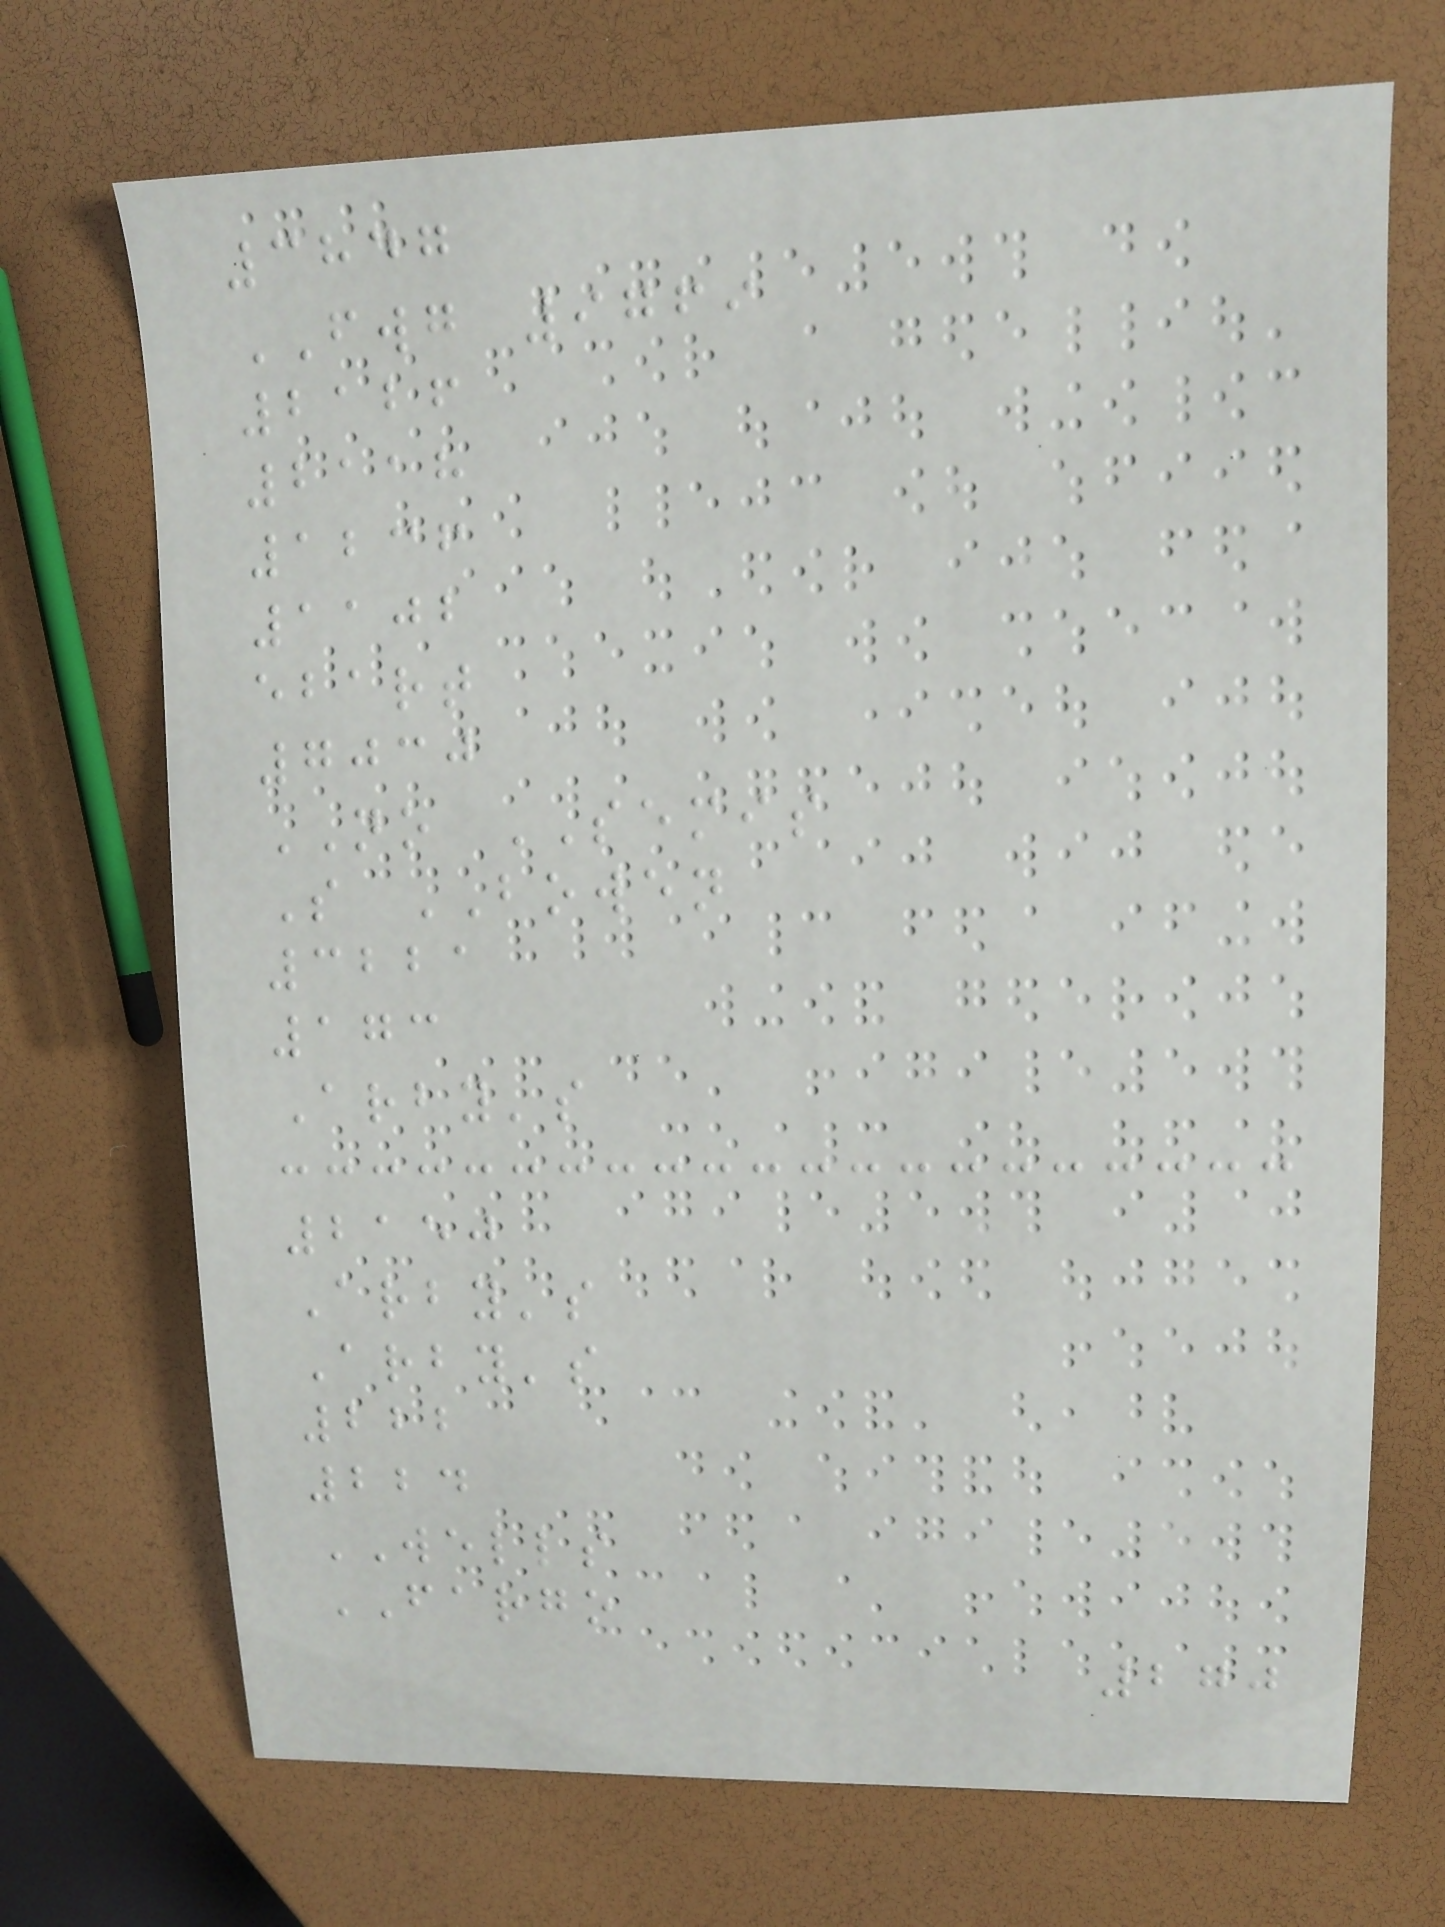3847
FWG 9769
2126
2118
1236
1102
ebart
7030
NO SEMIS
S BOWEN
3221
173
Arby's
2150
Arby's
Arby's
222
224
WELLS
FARGO
270
